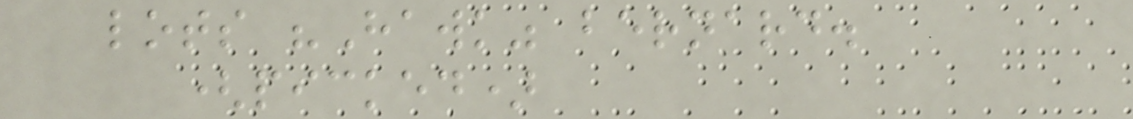lots "Hawk" bernard.
(picked)
